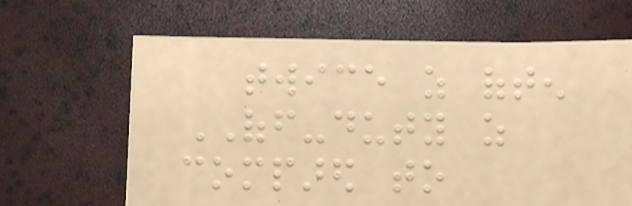twice as often
OFF-duty as
compared to
